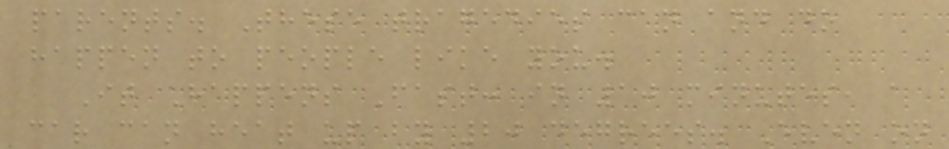parents. These tragedies can and do
happen to people like you.
It Happens Fast: in 10 minutes, a
car can heat up by 20 degrees. Even on
